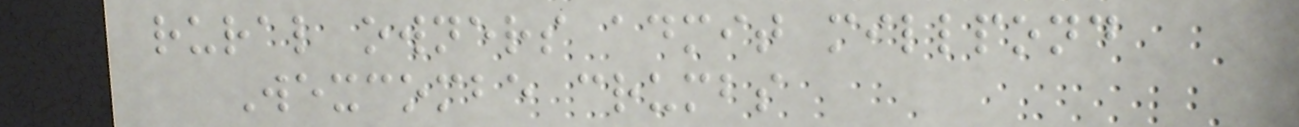rural owners admit millpond
Wexcombe crumbs
